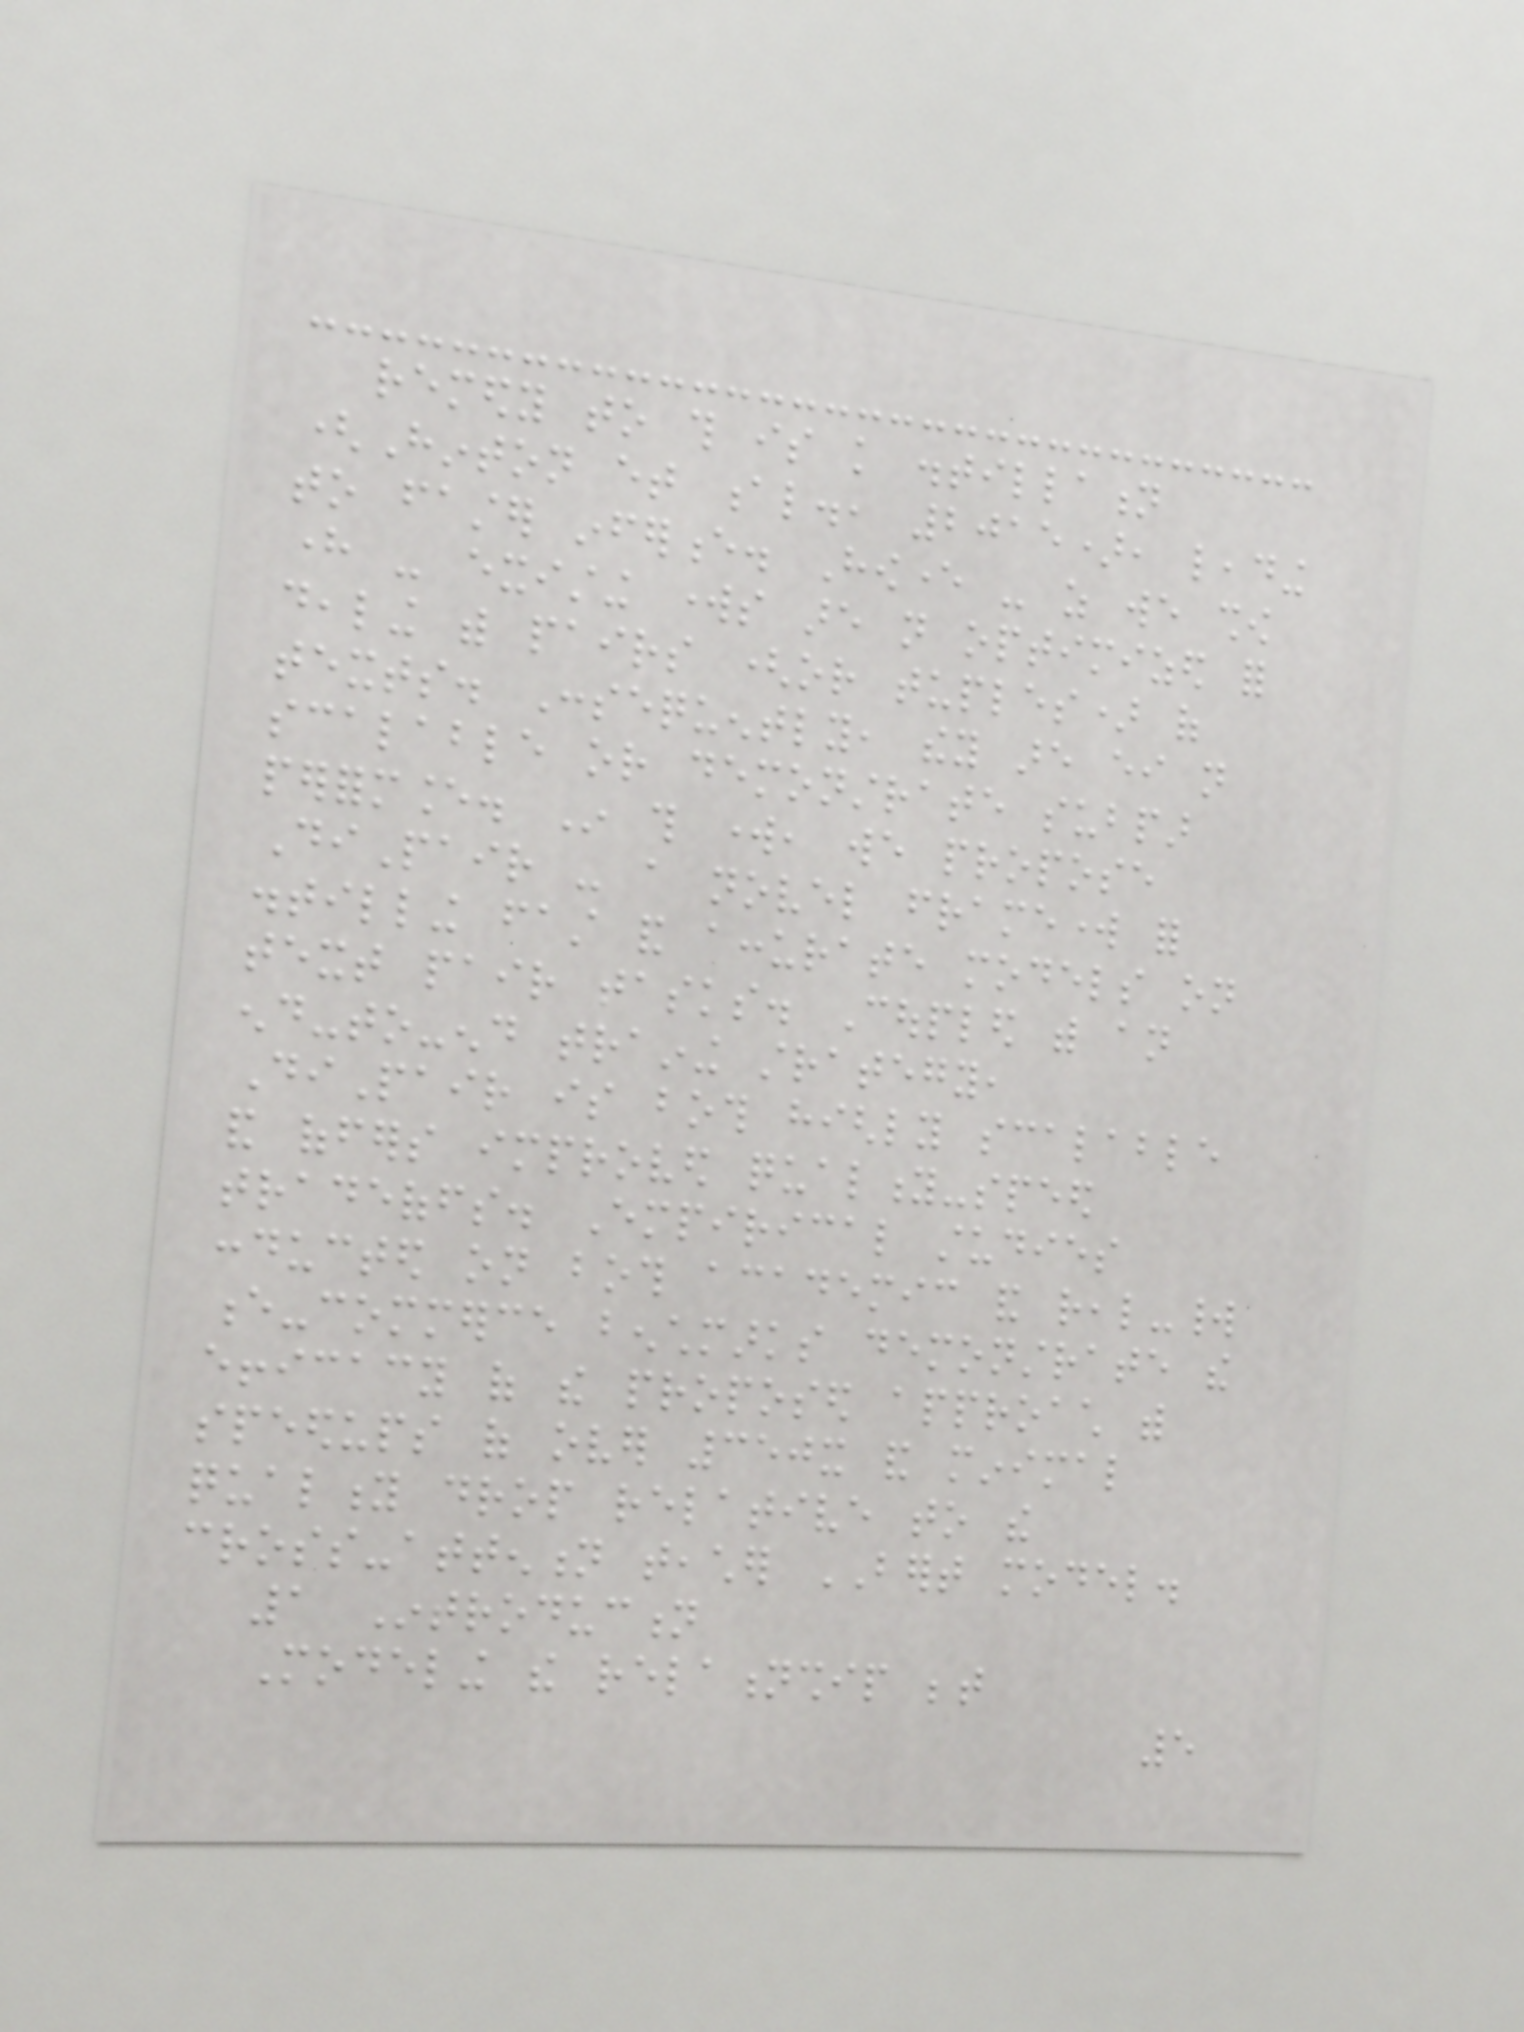remedy to this is knowledge distillation
(Hinton et al., 2015), leading
to faster inference. However - as we show
here - existing works are not optimized for
dealing with pairs (or tuples) of
texts. Consequently, they are either not
scalable or demonstrate subpar
performance. In this work, we propose
DiPair - a novel framework for
distilling fast and accurate models on
text pair tasks. Coupled with an
end-to-end training strategy,
DiPair is both highly scalable
and offers improved quality-speed
tradeoffs. Empirical studies
conducted on both academic and real-world
e-commerce benchmarks demonstrate the
efficacy of the proposed approach with
speedups of over 350x and minimal
quality drop relative to the
cross-attention teacher BERT model.
1 Introduction
Modeling the relationship between
5
